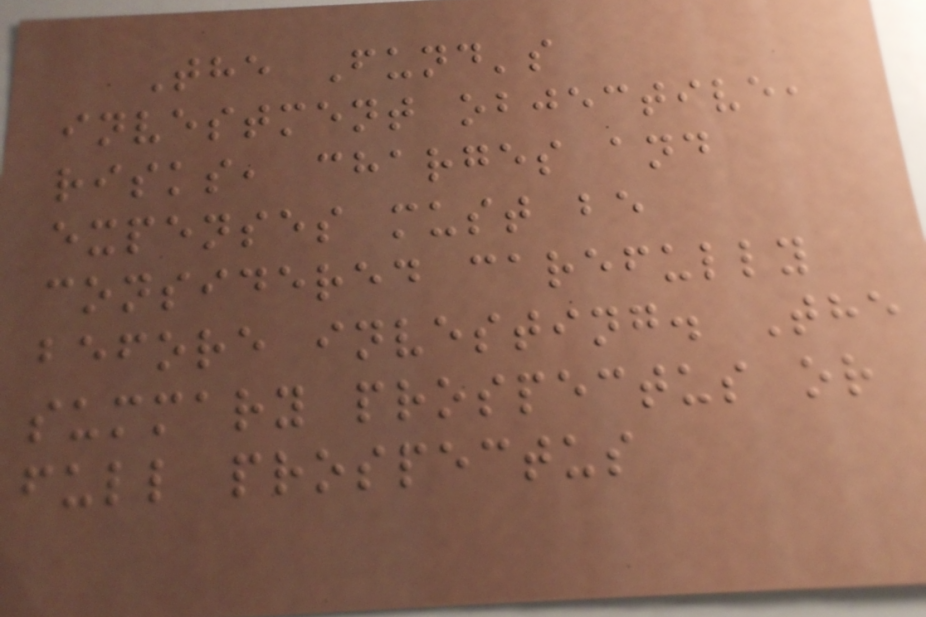The Fund's
investment objective,
risks, charges and
expenses must be
considered carefully
before investing. The
summary prospectus or
full prospectus
